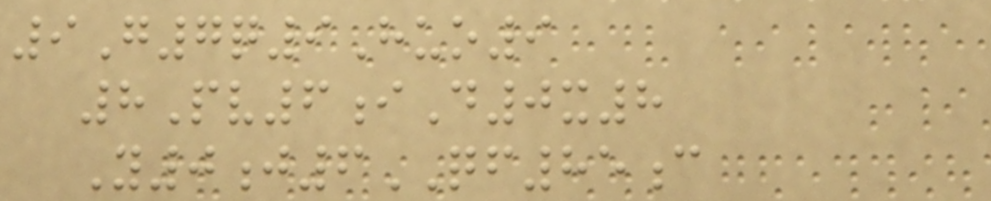9G7q9Huo9
8Pv6iD0x8
Y0j6QF85c
